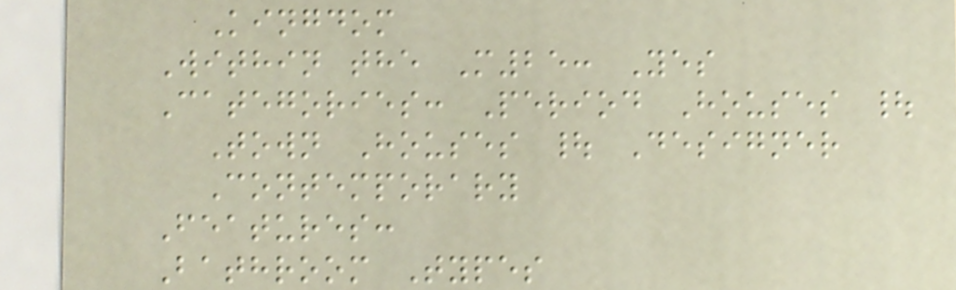Kingdom
Within the M25: Yes
Categories: Period Houses |
Town Houses | Designer
Contemporary
Features:
Bathroom Types
